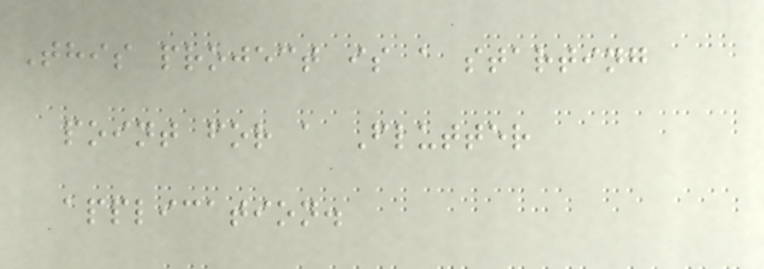This project is a starting
point for a Flutter
application.
